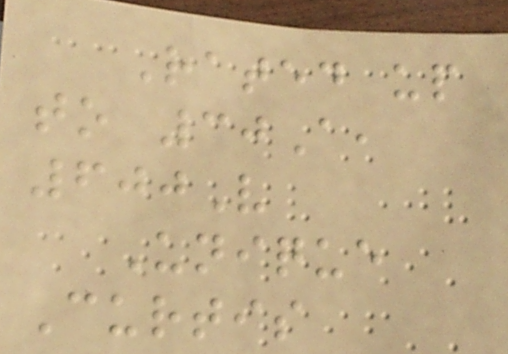Rated up
to 30A,
600V
Unique
Curtis
